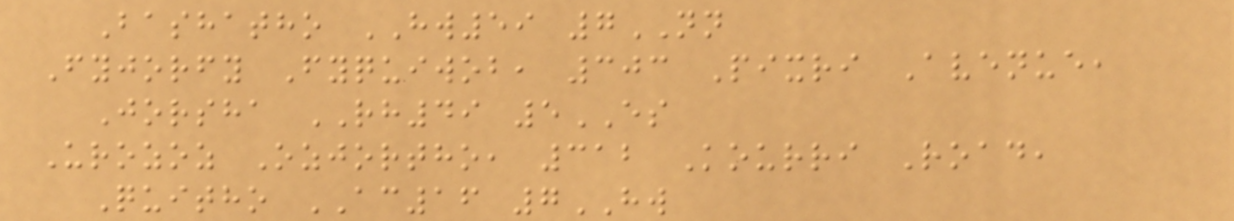Bashatho HW59 7NN
Fyjorfy Fyquiwob, 303 Pixri Avenue,
Jorsha RH49 5ES
Urozoz Ozjortho, 312 Kourri Road,
Quitho AC16 7HW
